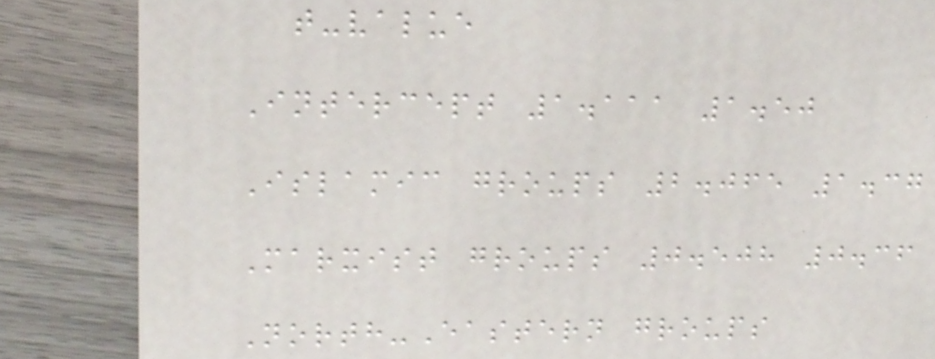t-value
Intercept 1.111 1.50
Islamic groups 2.065 1.37
Marxist groups 0.508 0.36
North-Eastern groups
